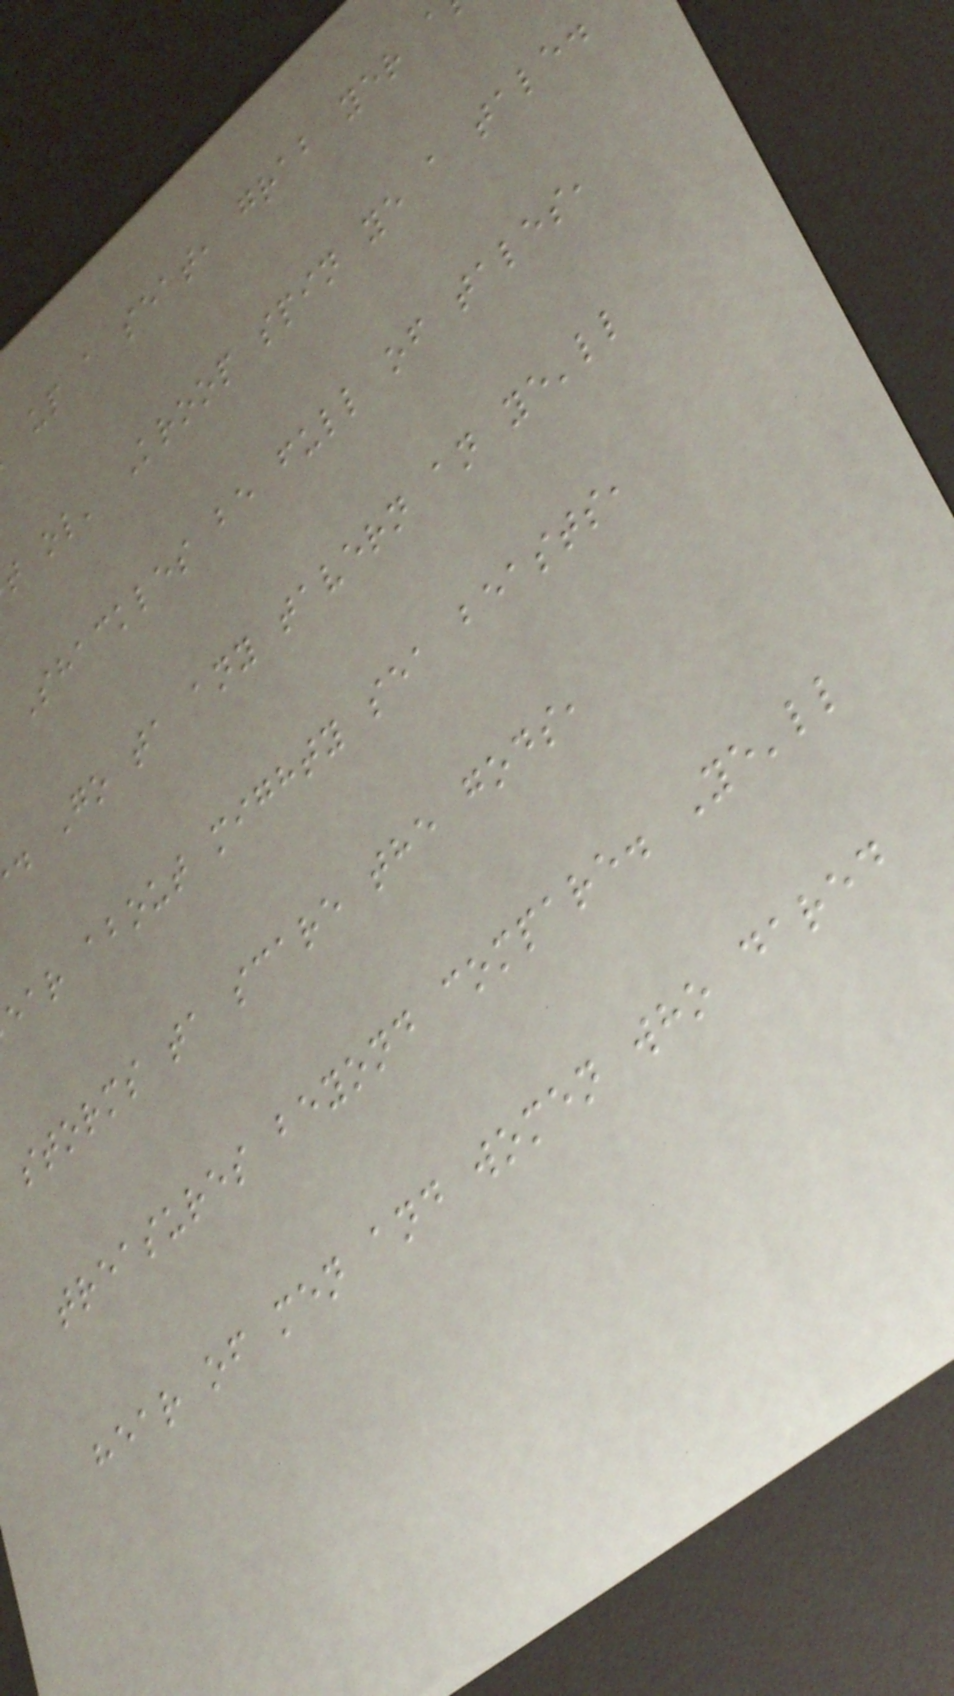up a seat, grab yer a
t ol' Kroop spin ye a tale.
Shackles be full of tales,
. Go ta any tavern an ye'll
ear about mighty sea beasts,
storms ta scare the gods,
treasures beyond compare. Ye'll
hear of men and women who dared
